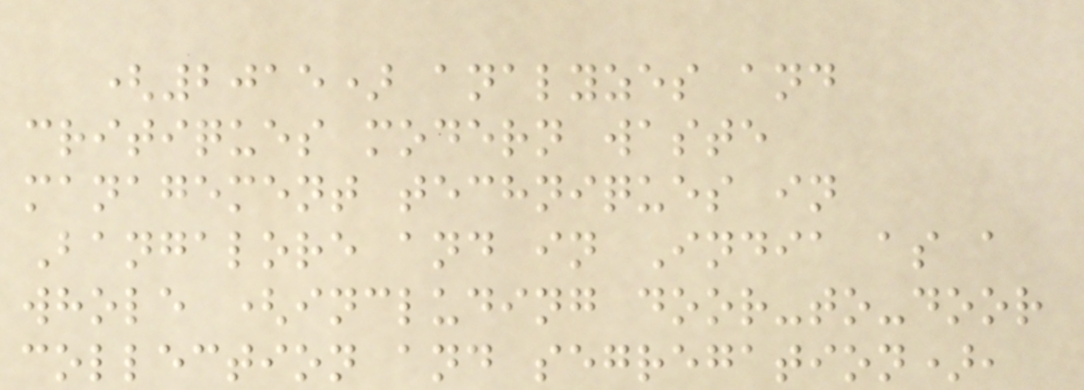(2015) analyzes and
critiques modern waste
management techniques in
Bangalore and in India as a
whole (including door-to-door
collection and segregation),
